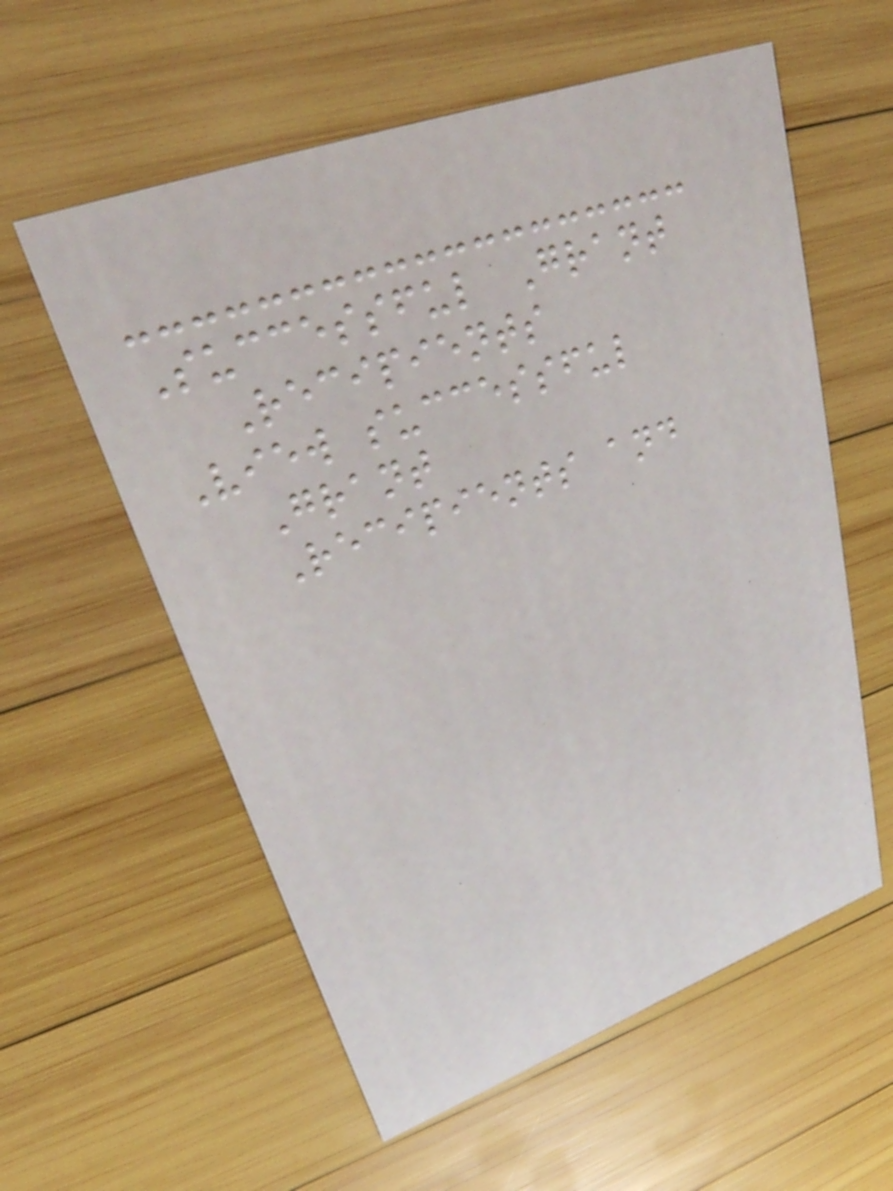Successful Grant
Recipients
View successful
Grant
Recipients and
